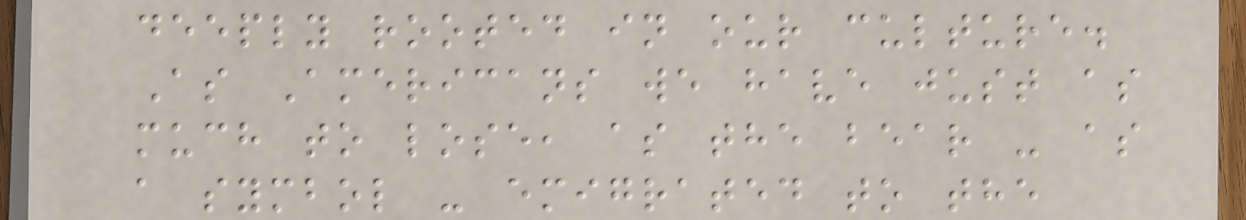deeply rooted in our culture.
As Americans we have just as
much to lose, as the bear - as
a symbol - emigrated to the
